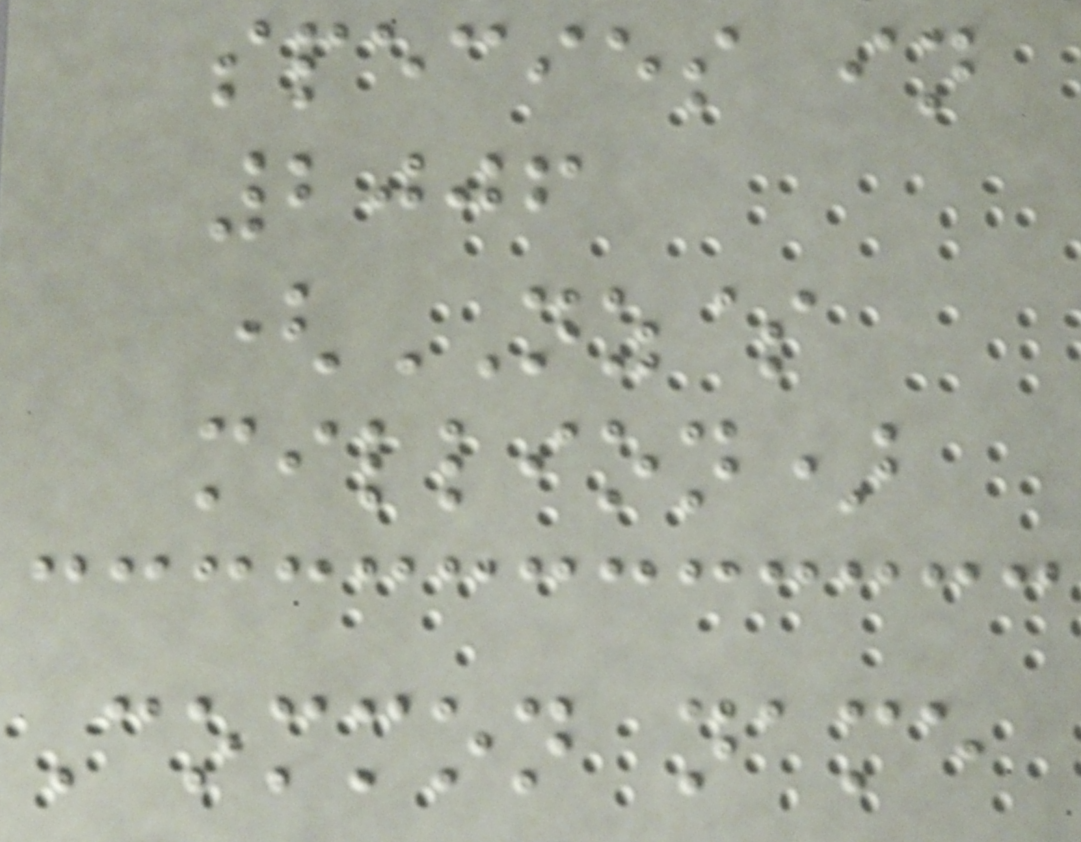species in
2006
(NZ$
million)
Common name
